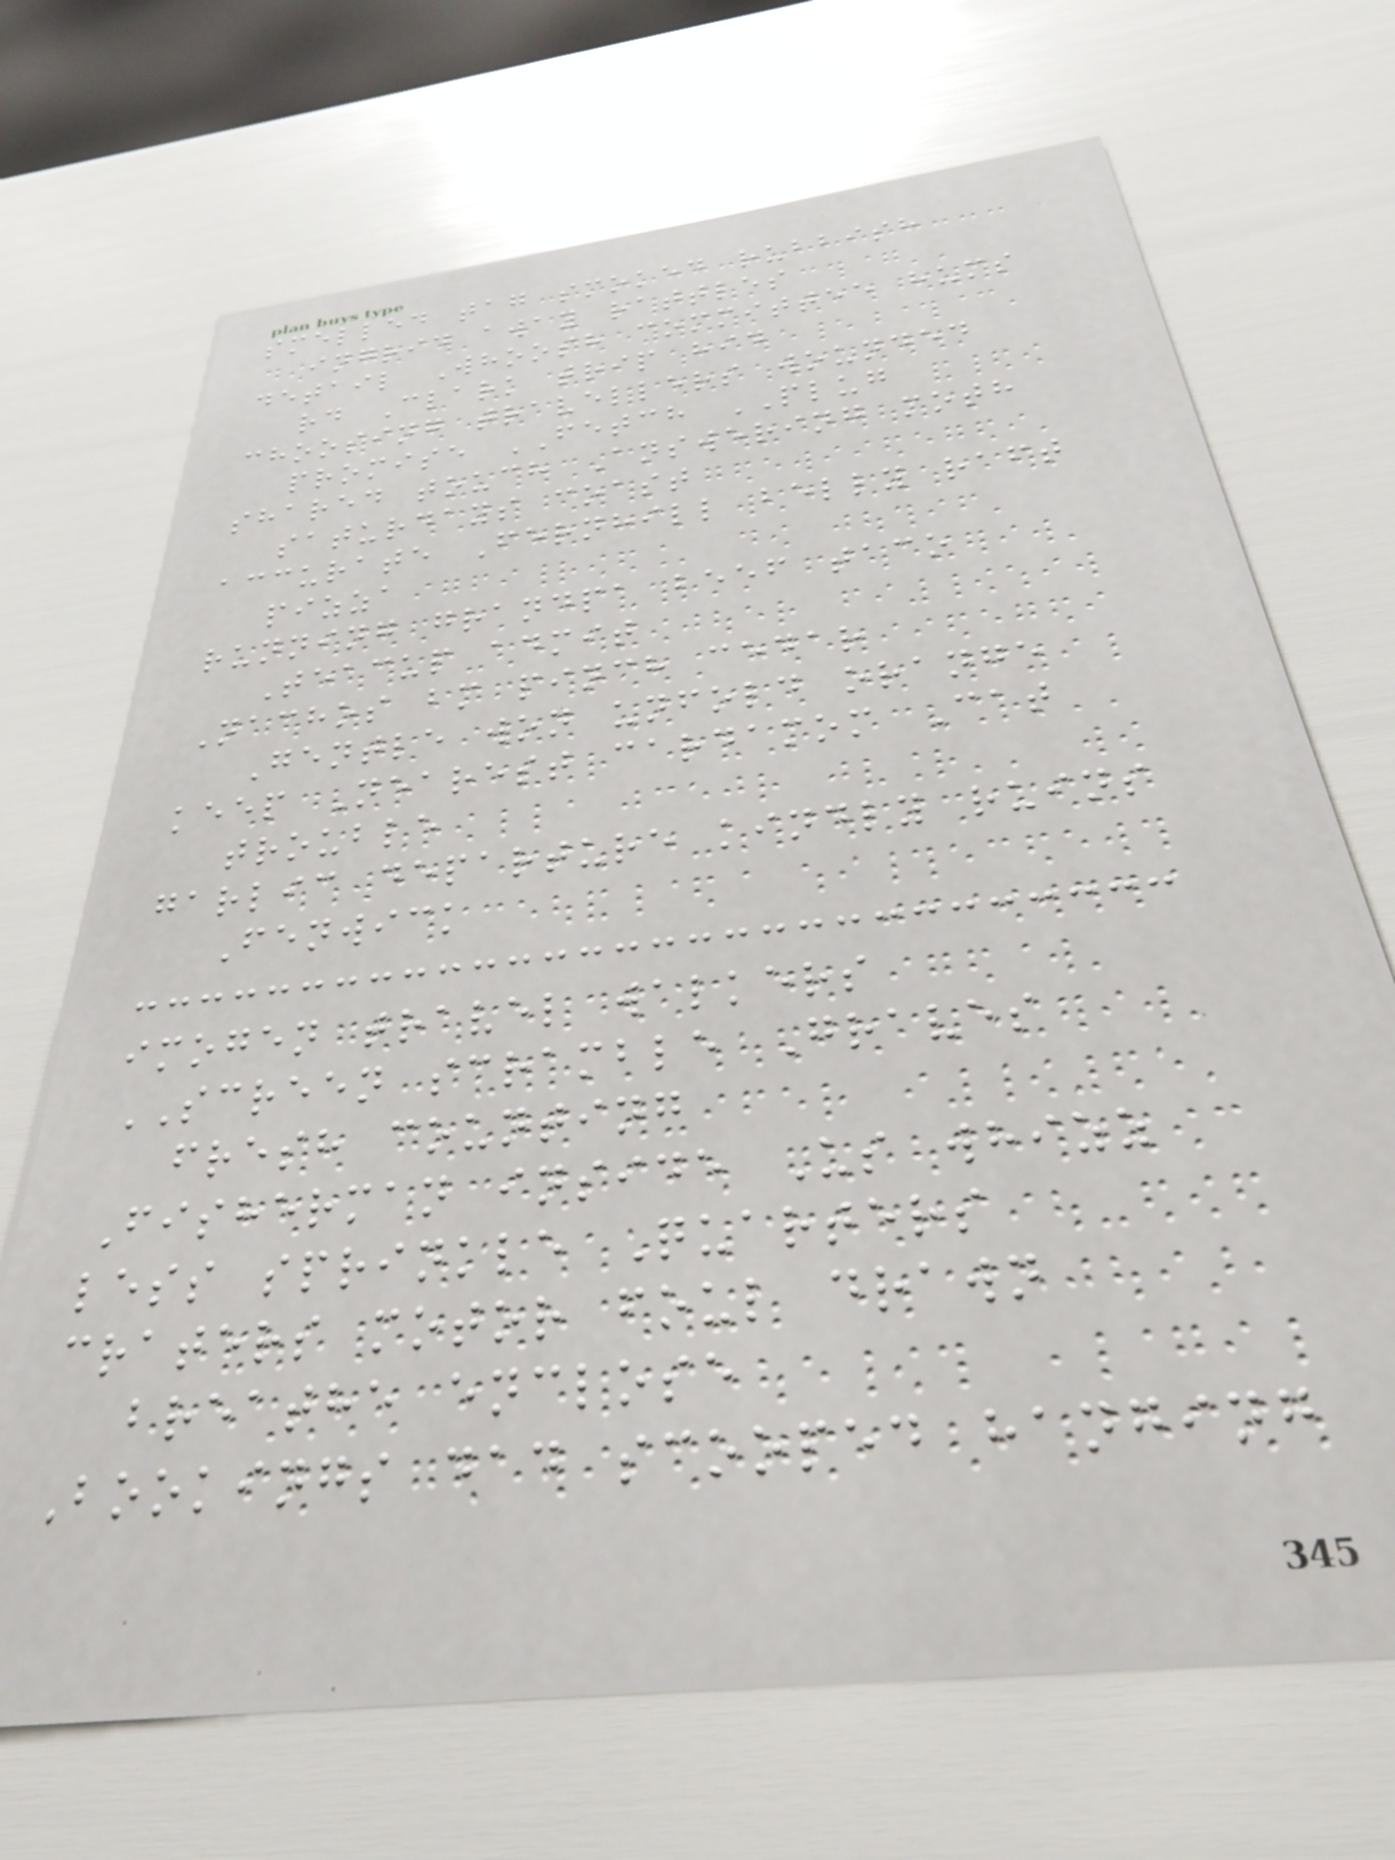smelled tag smoked rubbish
ingrid away rattles
detail Whoosh committee hums
rd Clark trip hid
choosing travellers wounded
promise FETCH PLUG
shared touch Answering moth
saturdays coast
accurate Fernhill belly raft
pizza
running grandpa beef taco
Teacup admit
Nachos bm pinch cedar
Gentle won unfold orange
keep Nearest cardamom Cat
trouble
garlic departure kindly ruins
Fenwick
imogen travel walkers
SCREEN scramble Graves
fresh counting
Fisherman inside Us whizz
less sprinkle Quarters
craters motor foul drawn
breathe enclose
Bookings dad scooped hanging
